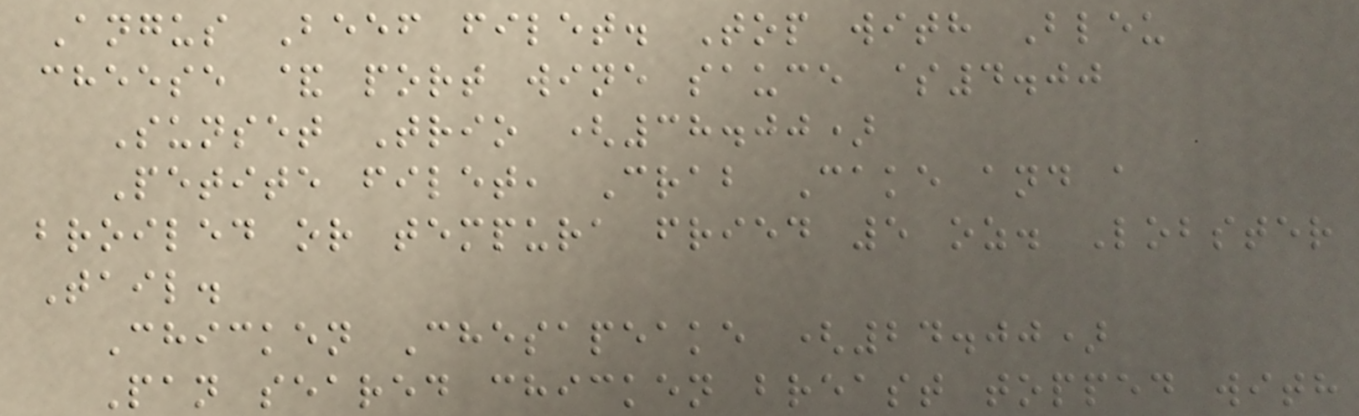Angus Beef filet. Top with Bleu
cheese & port wine sauce $4.00
Sunset Trio (38.00)
Petite filet, Crab Cake and a
broiled or tempura fried 5 oz. Lobster
Tail.
Chicken Chesapeake (24.00)
Pan seared chicken breast topped with
